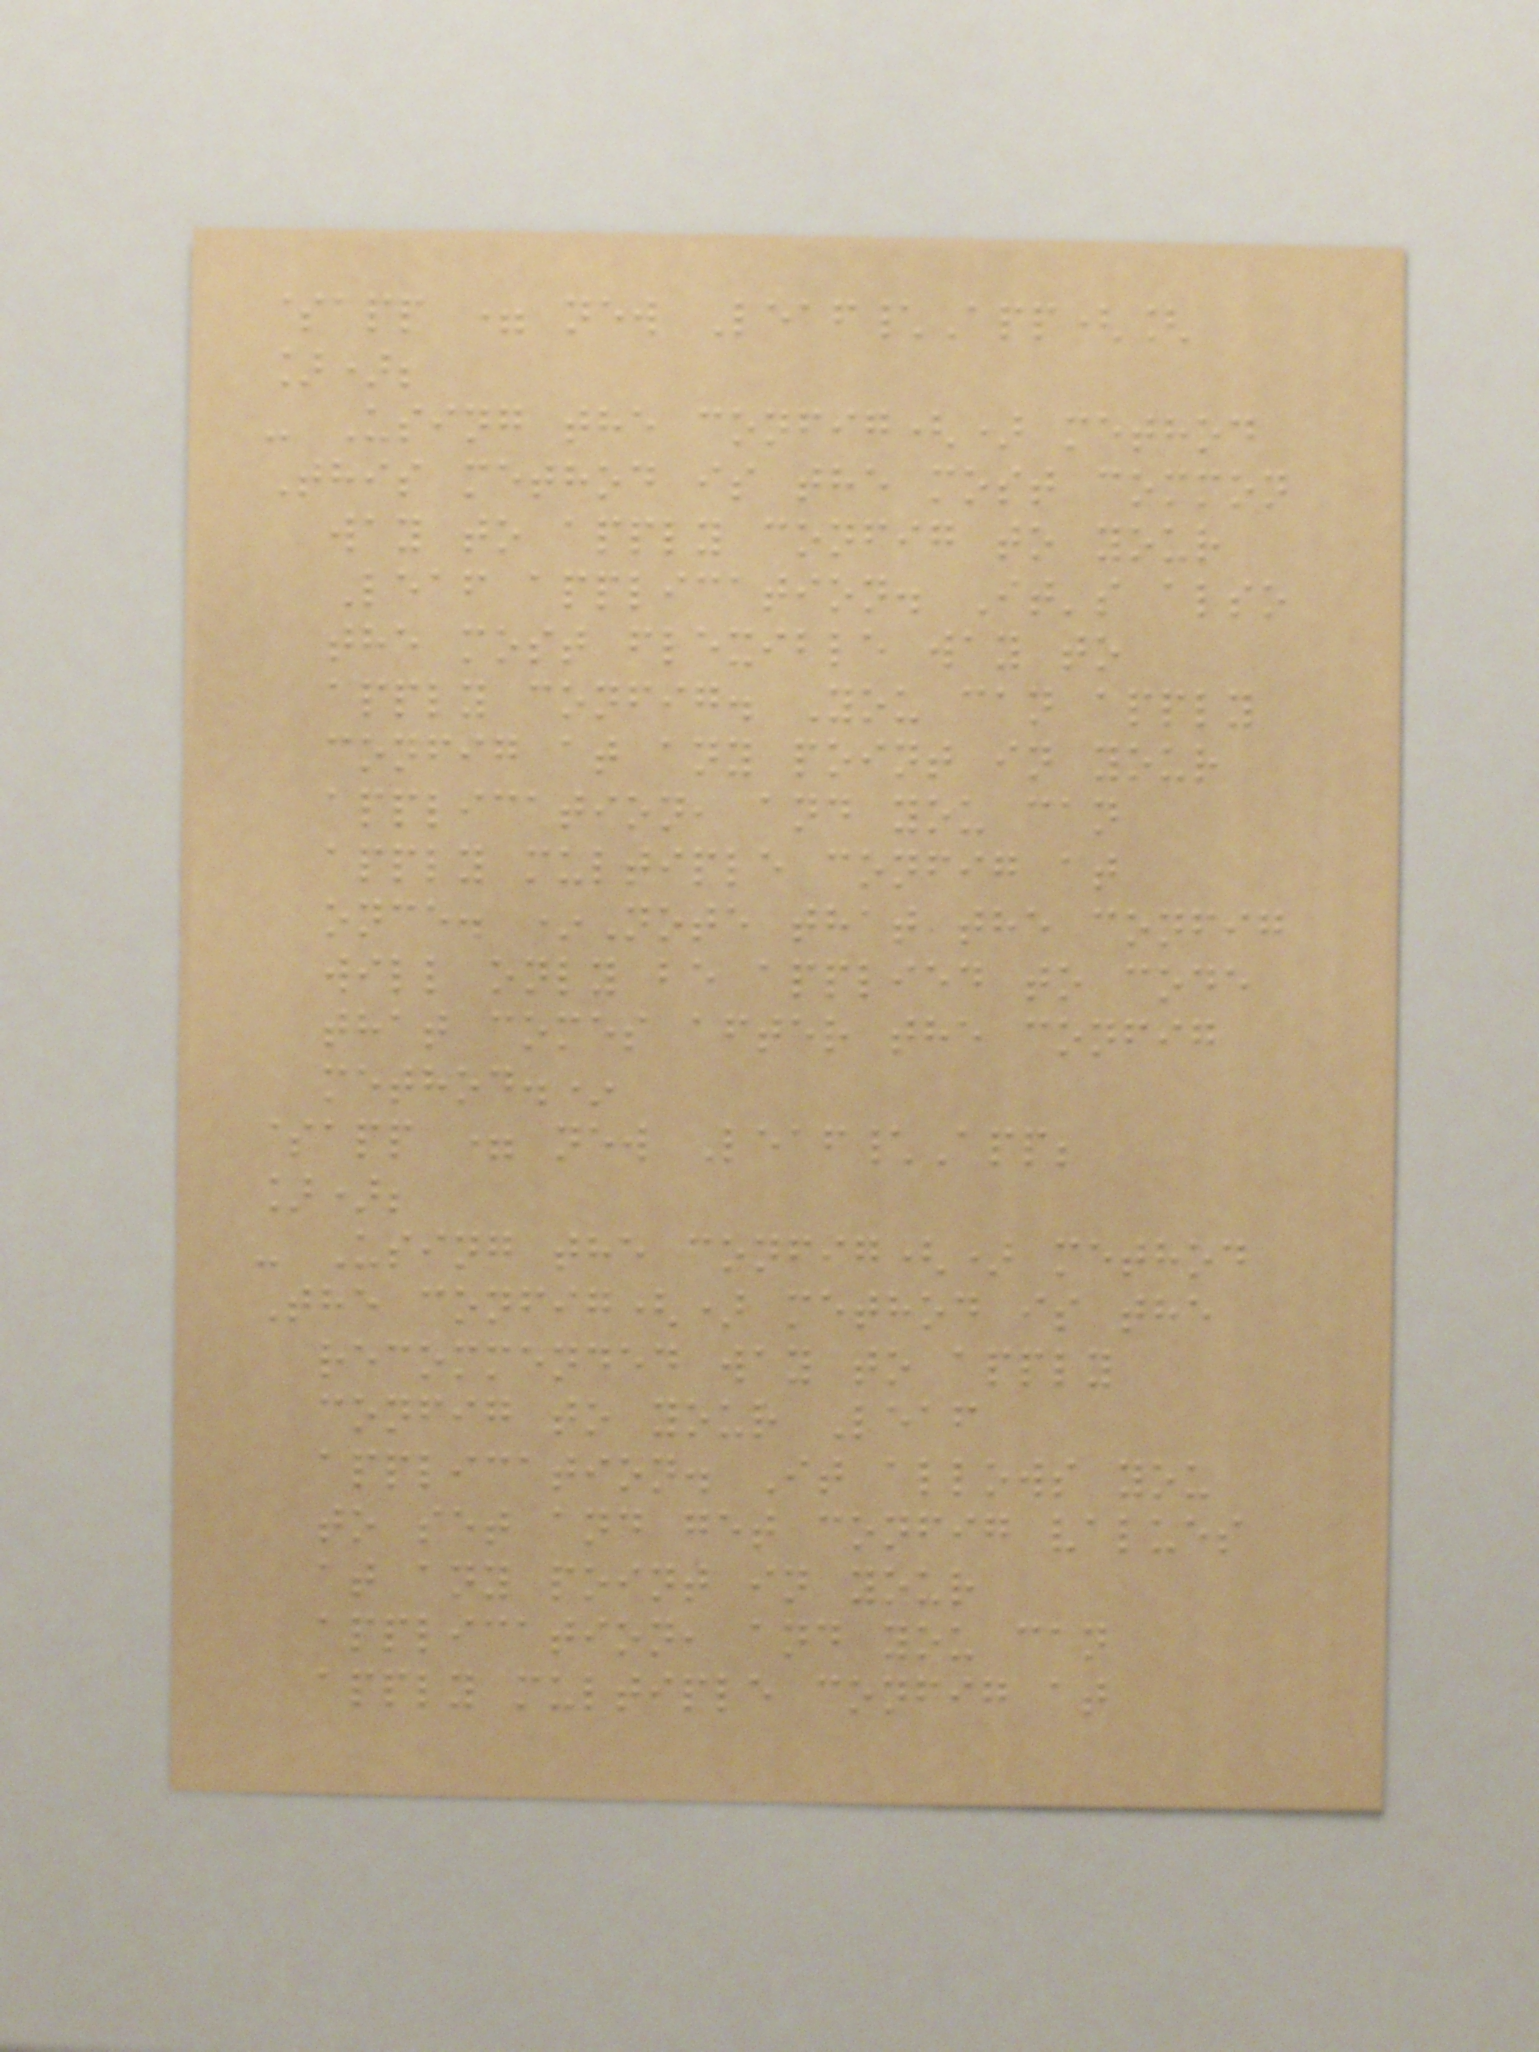$app = new Leaf\App([
]);
- Using the config() method
This method is the most common
way to apply config to your
Leaf application. It's also
the most flexible way to
apply config. You can apply
config at any point in your
application, and you can
apply multiple config at
once. *Note that the config
will only be applied to code
that comes after the config
method.*
$app = new Leaf\App;
]);
- Using the config() method
The config() method is the
recommended way to apply
config to your Leaf
application. It allows you
to set and get config values
at any point in your
application, and you can
apply multiple config at
